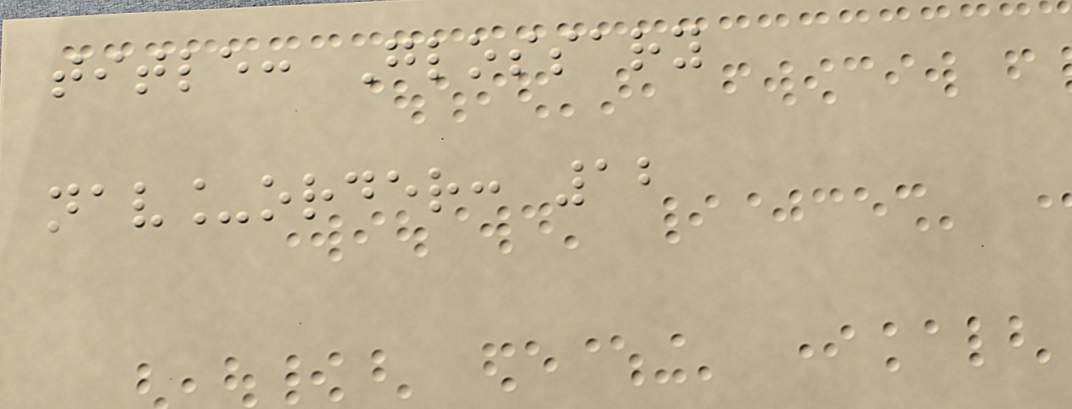title: Glossary
nav_order: 12
